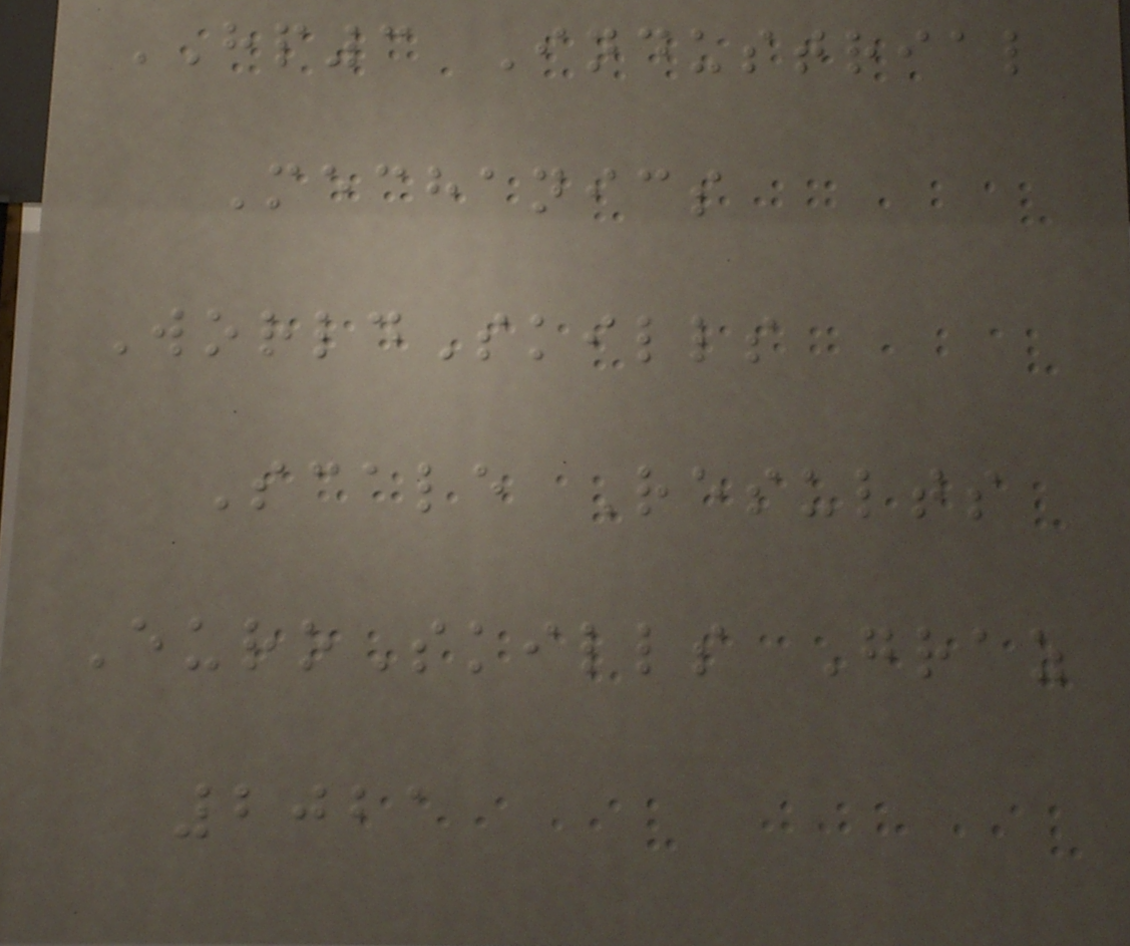HP3 Industrial
Mechanics
WorldSkills
Scale Results
EuroSkills Graz
2021
